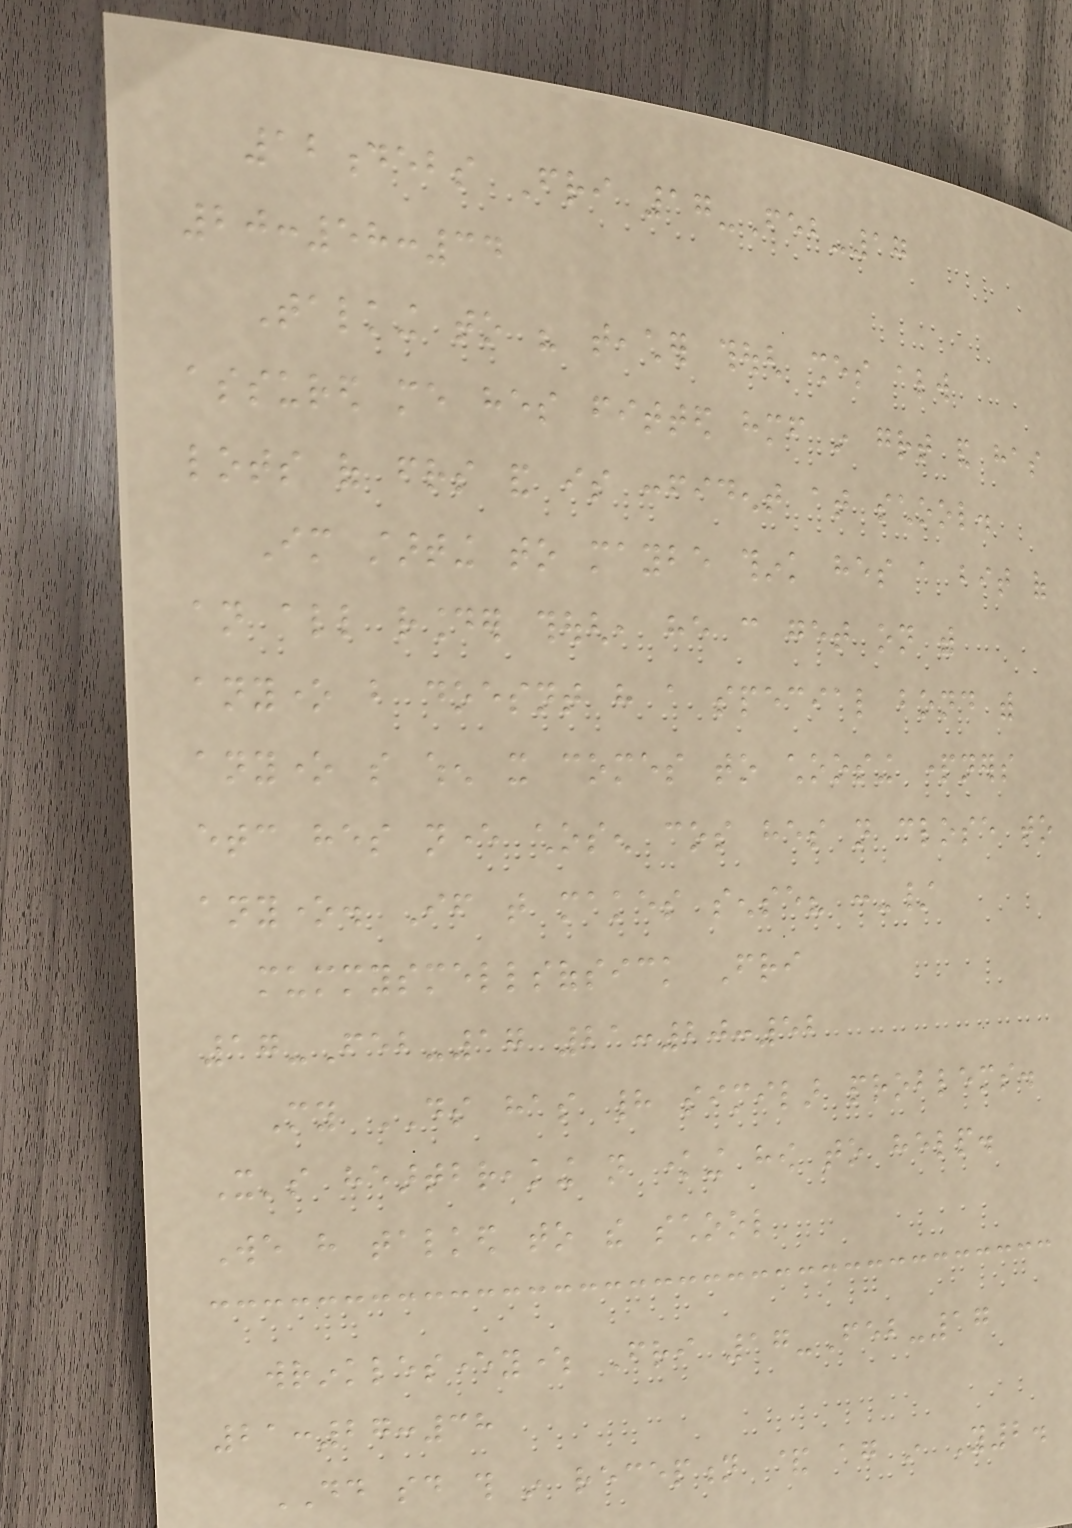12debs Fri 17-Feb-17
20:58:34
Talking to his teacher though shes always
assured me hes fitted himself in great and has
lots of friends and is confident at school.
Im starting to maybe think hes a bit of
an all rounder though, he can get on with
anyone but doesnt have a special bond with
anyone so when it comes to choosing partners
etc hes never chosen cos hes not close to
anyone. If that makes sense? :-/
mummysmellsofsick Fri
17-Feb-17 21:20:52
My DS has had similar problems.
It's heartbreaking not knowing how to help.
We have talked to the school
wrinkleseverywhere Fri 17-Feb-17
21:27:38
DD said this in reception & again in Y2.
